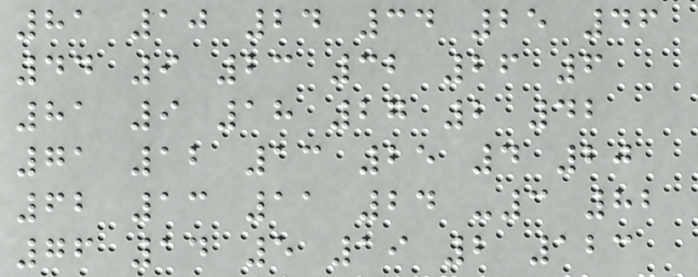81 10 24 34 25 46
44 9 23 32 26 6
81 9 18 27 2 42
71 12 13 25 4 20
62 13 11 24 -3 82
76 14 5 19 2 123
